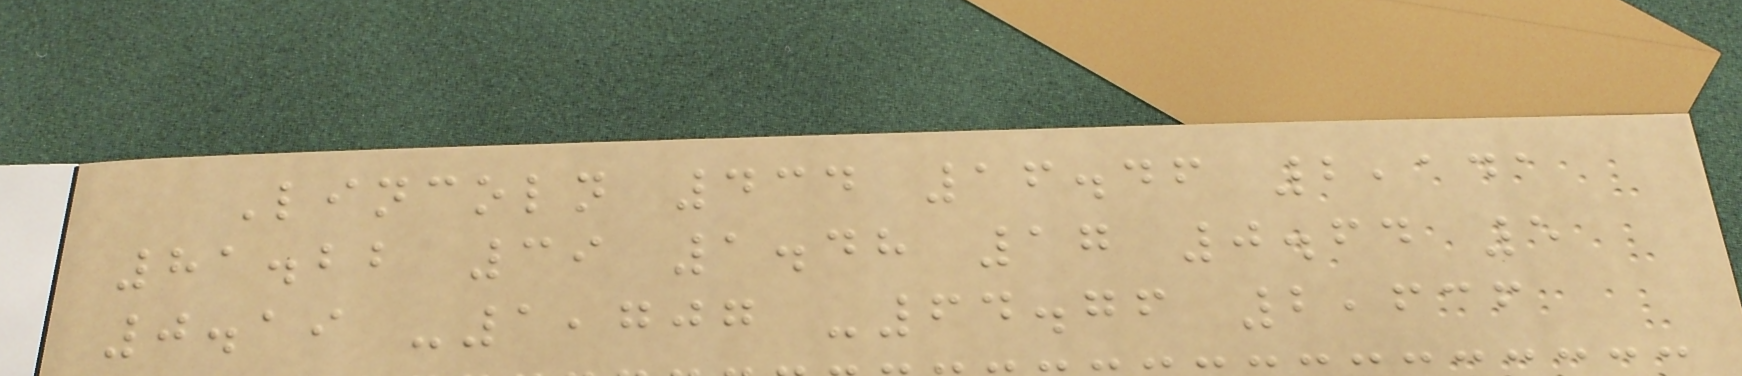Lincoln 434 16.46 2,141
81.22 39 1.48 17 0.64 5
0.19 -1,707 -64.76 2,636
